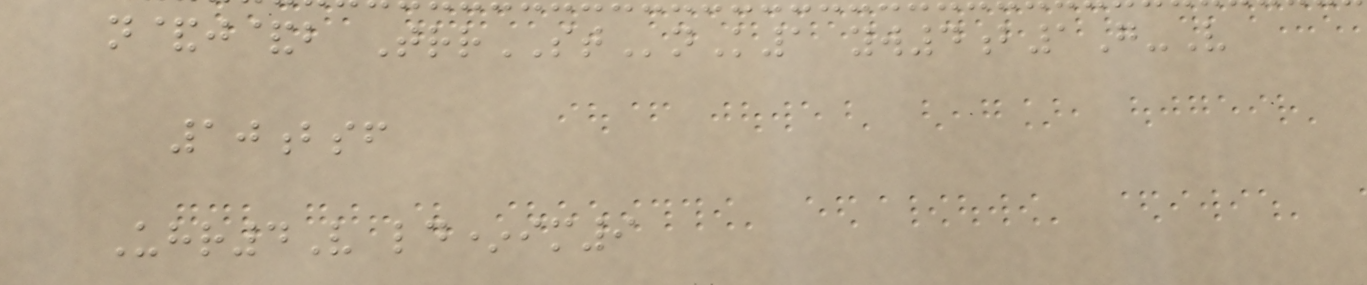n&j&b TrrSTnK1 yw4b1G-V
10bsf
Uhr4V ld*im9
